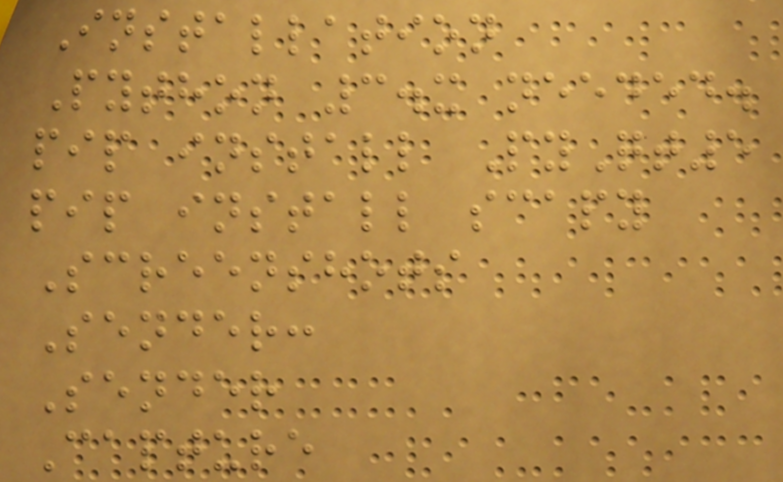Installation
Python 3.x needed.
pip install PyQt5
pip install scapy
Screenshots
Sender:
Sender
Capture
